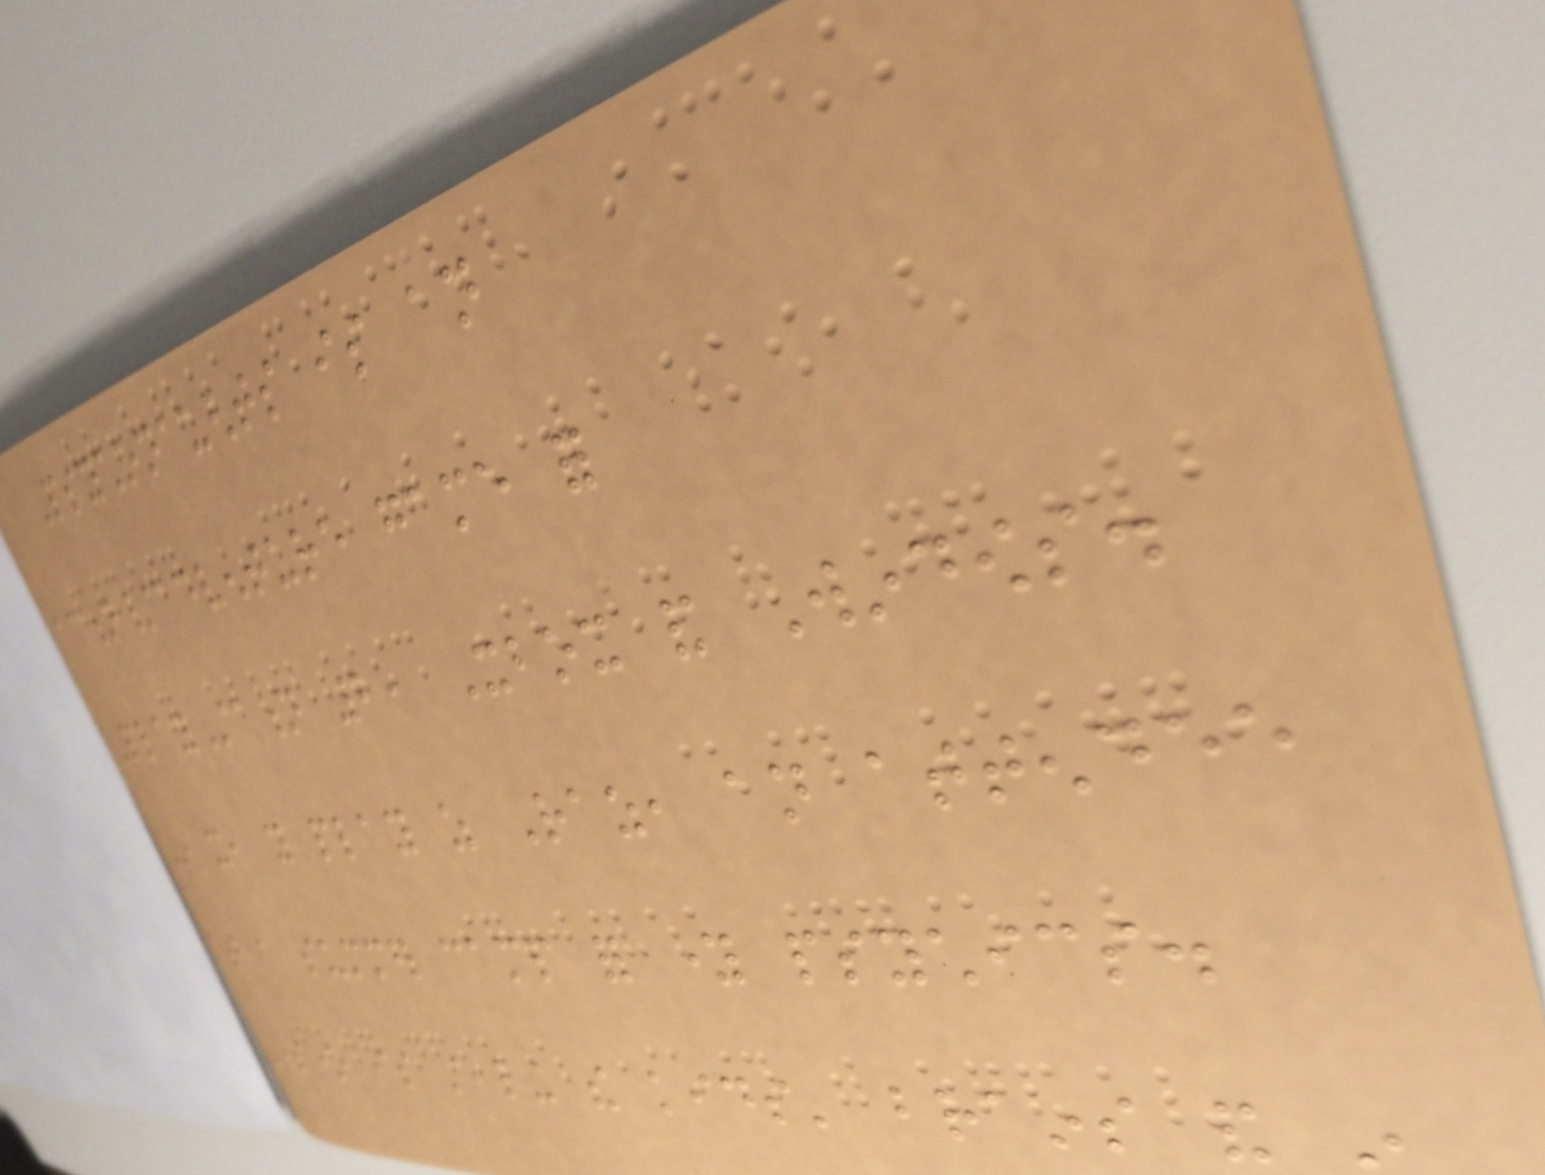Psychonaughts is an
action/adventure game for
PlayStation 2, Xbox and Windows.
In it, you play as Raz, an attendee
at a summer camp for young psychics.
Someone is stealing the kids' brains and in
